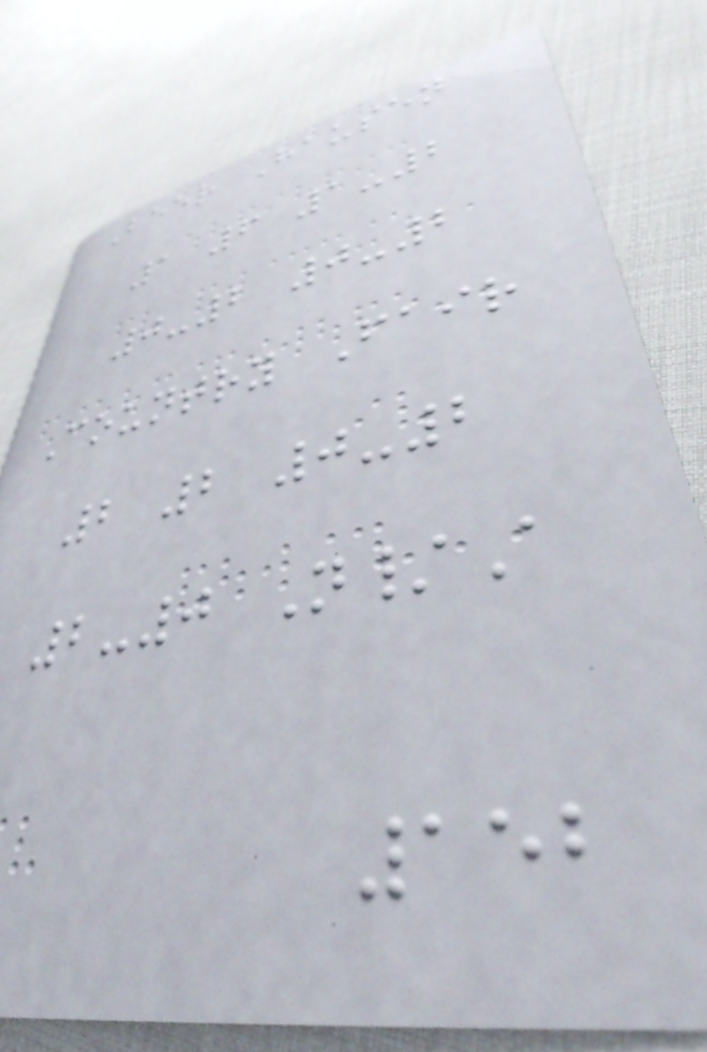Beer Hausen
1 6 1-2
0-2 0-2
Country Fair
2 2 0-2
2-0 N/A
152
